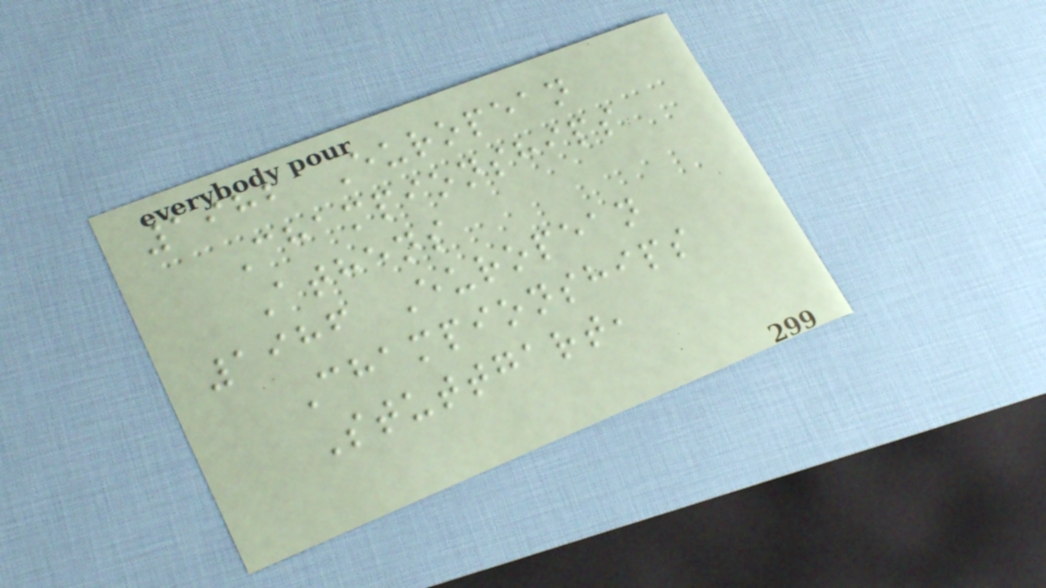1982 European
Championships
Athens
1986 European
Championships
Stuttgart,
